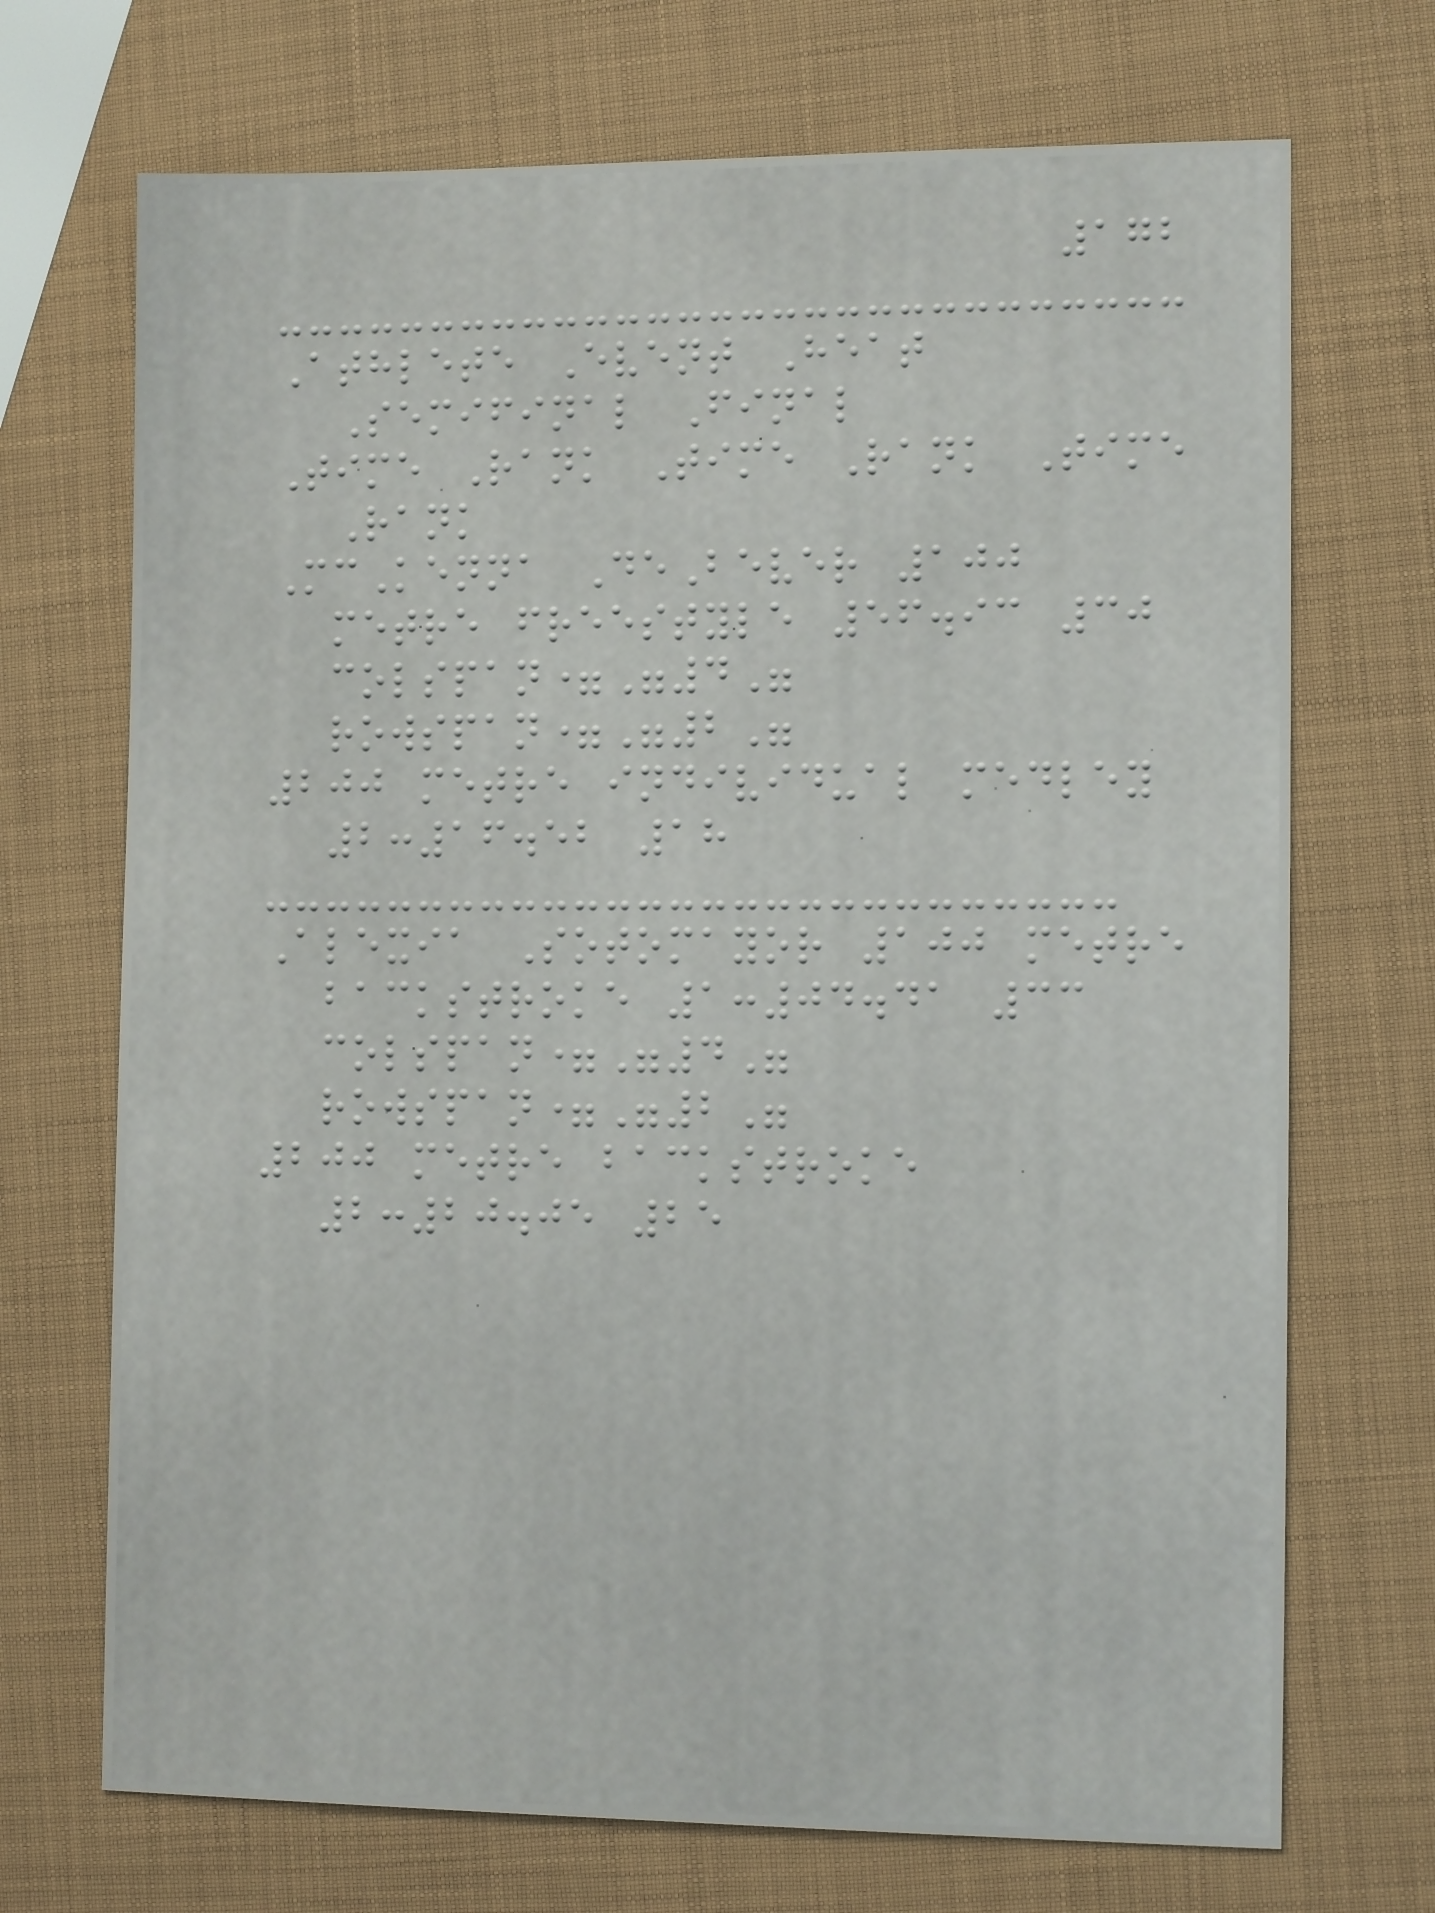172
Athlete Event Heat
Semifinal Final
Time Rank Time Rank Time
Rank
McKenna DeBever 100
metre freestyle 56.93 30
colspan="4"
rowspan="2"
200 metre individual medley
2:16.52 18
Alexia Sotomayor 100 metre
backstroke 1:04.41 33
colspan="4"
rowspan="2"
200 metre backstroke
2:20.05 25
